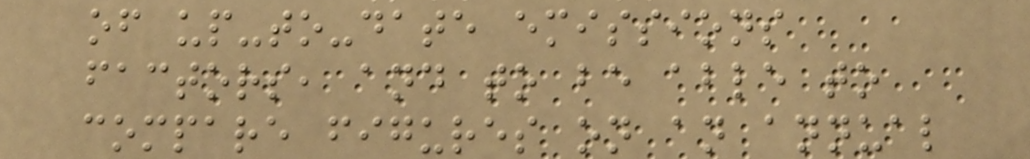of up-to-date emissions
factors, and to be able to
compare figures on an annual
